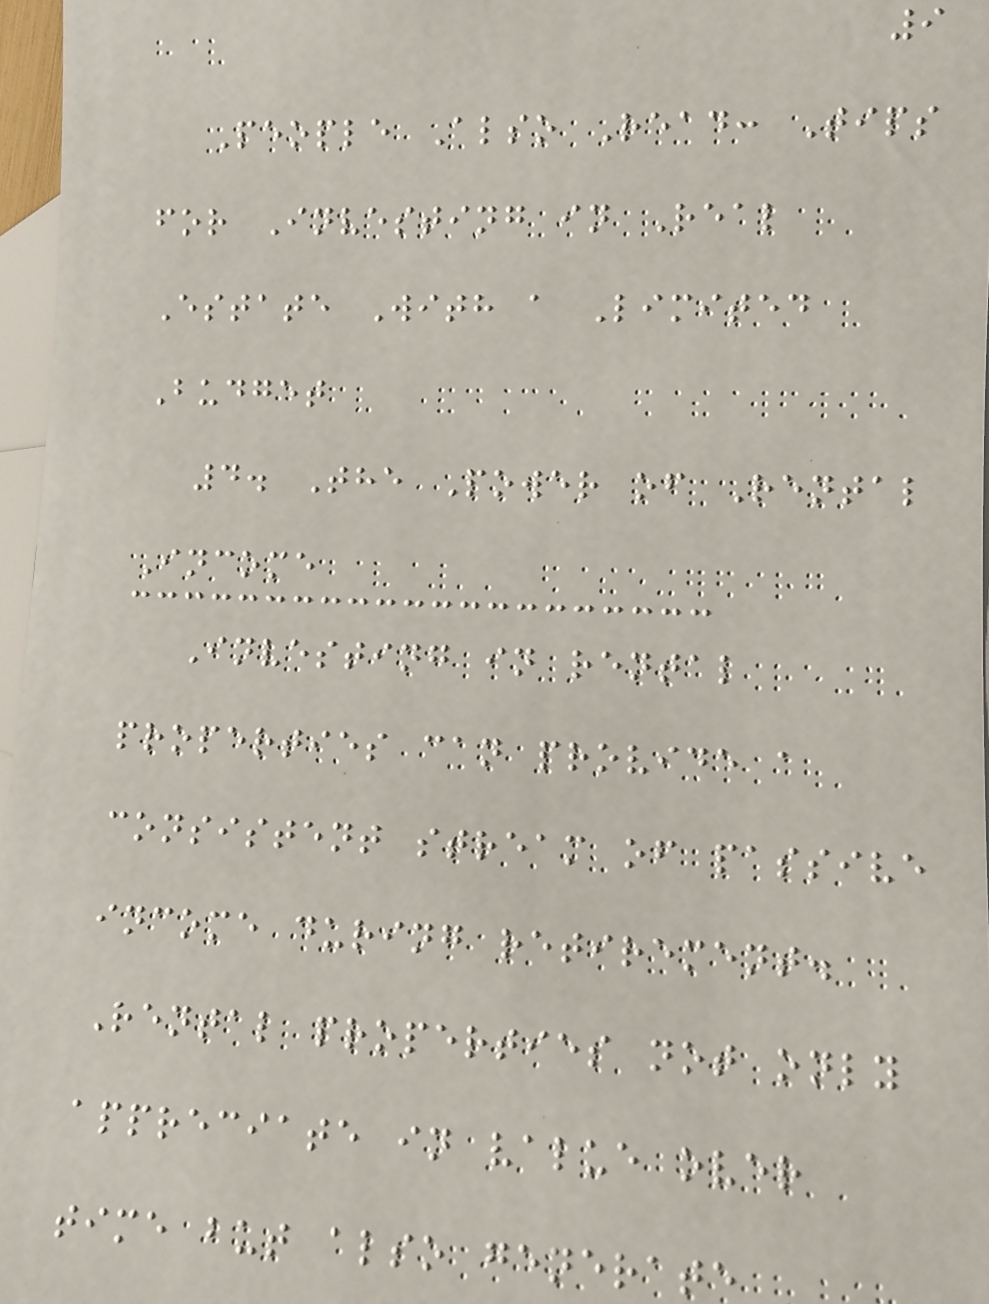9
People Also Read: Tips
for Investing in Real
Estate With a Limited
Budget
4. The Power of Rental
Income
Investing in rental
properties can provide a
consistent stream of passive
income during retirement.
Rental properties not only
appreciate in value over
time but also generate
